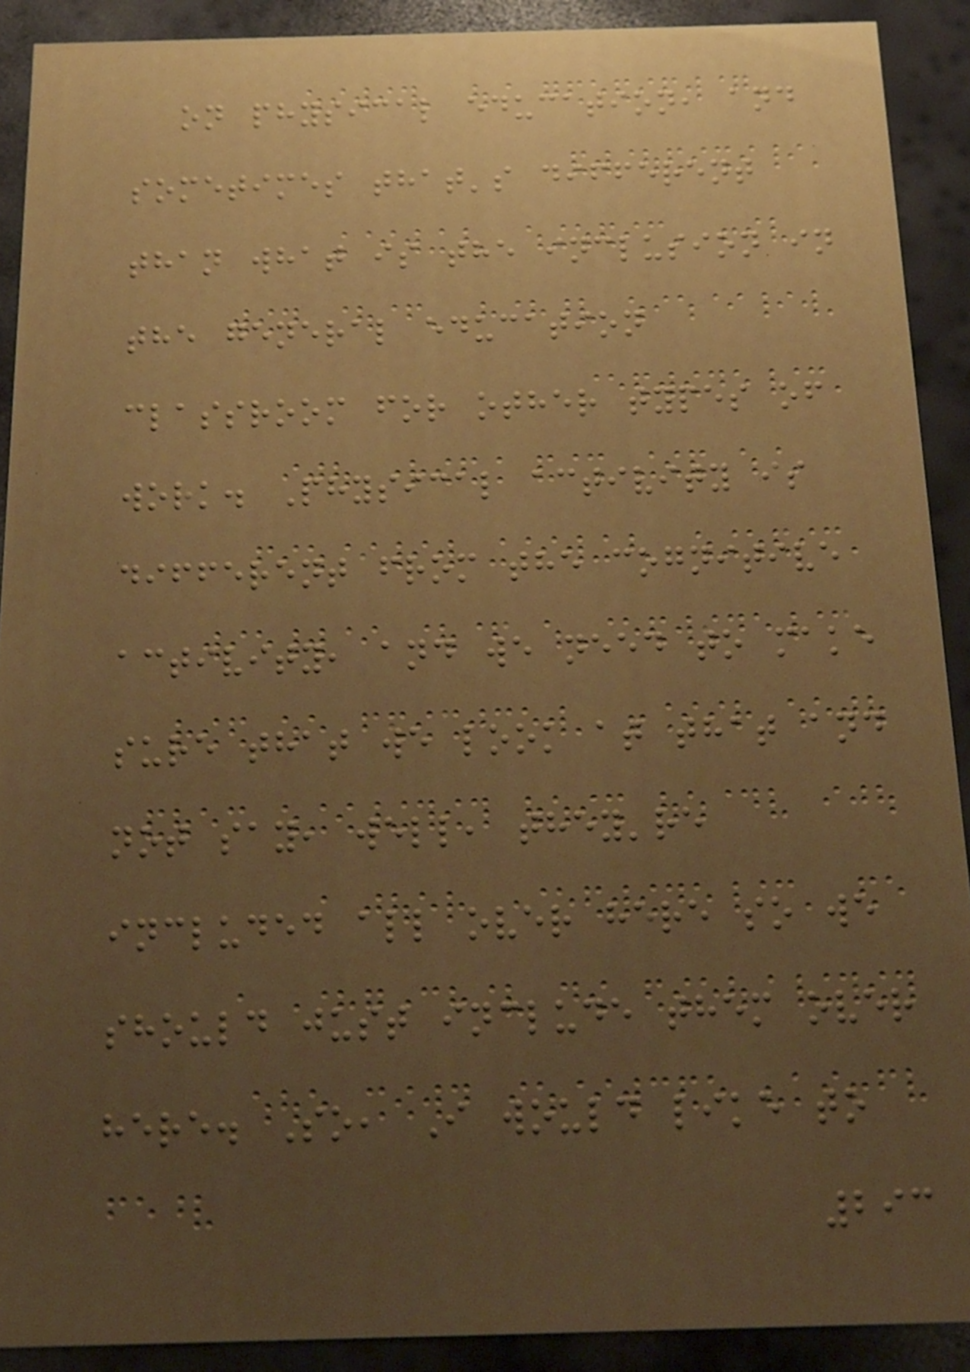on physical education, and
sometimes that's different
than what is the inclusion in
the general education
classroom for other types of
work. Physical activity is
different from the cognitive
activity, and we need to make
sure that we look at that and
not say, well, they're
included all over here so we
should just include them over
here. So, I would like to
293
